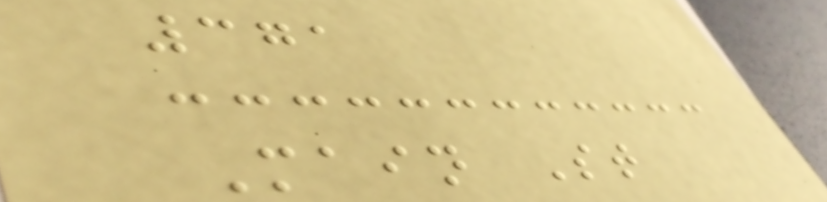371
Main St
